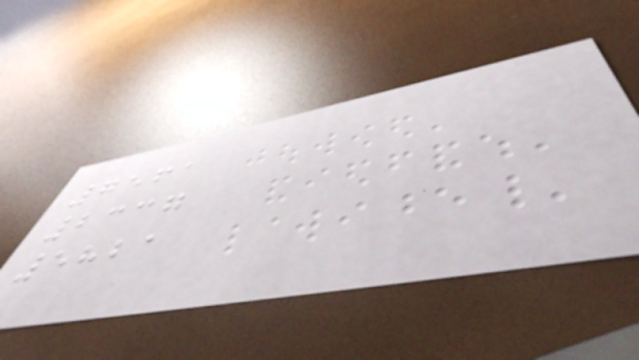7561
2337
5821
